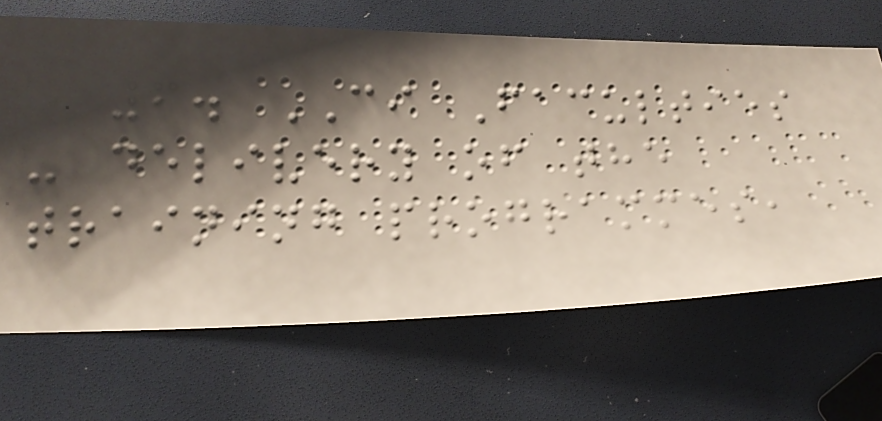6. CI Faculties
- delivery of the
training programmes,
